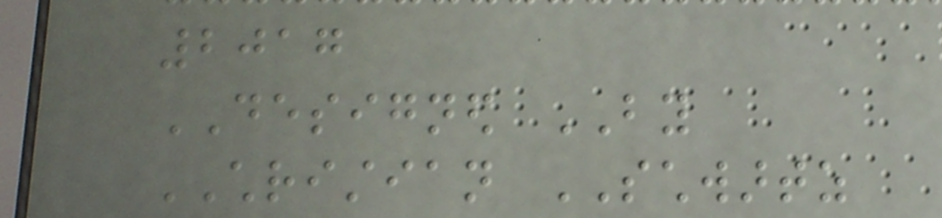2017
DESIGNED BY
CHRISTIAN SCHWARTZ
